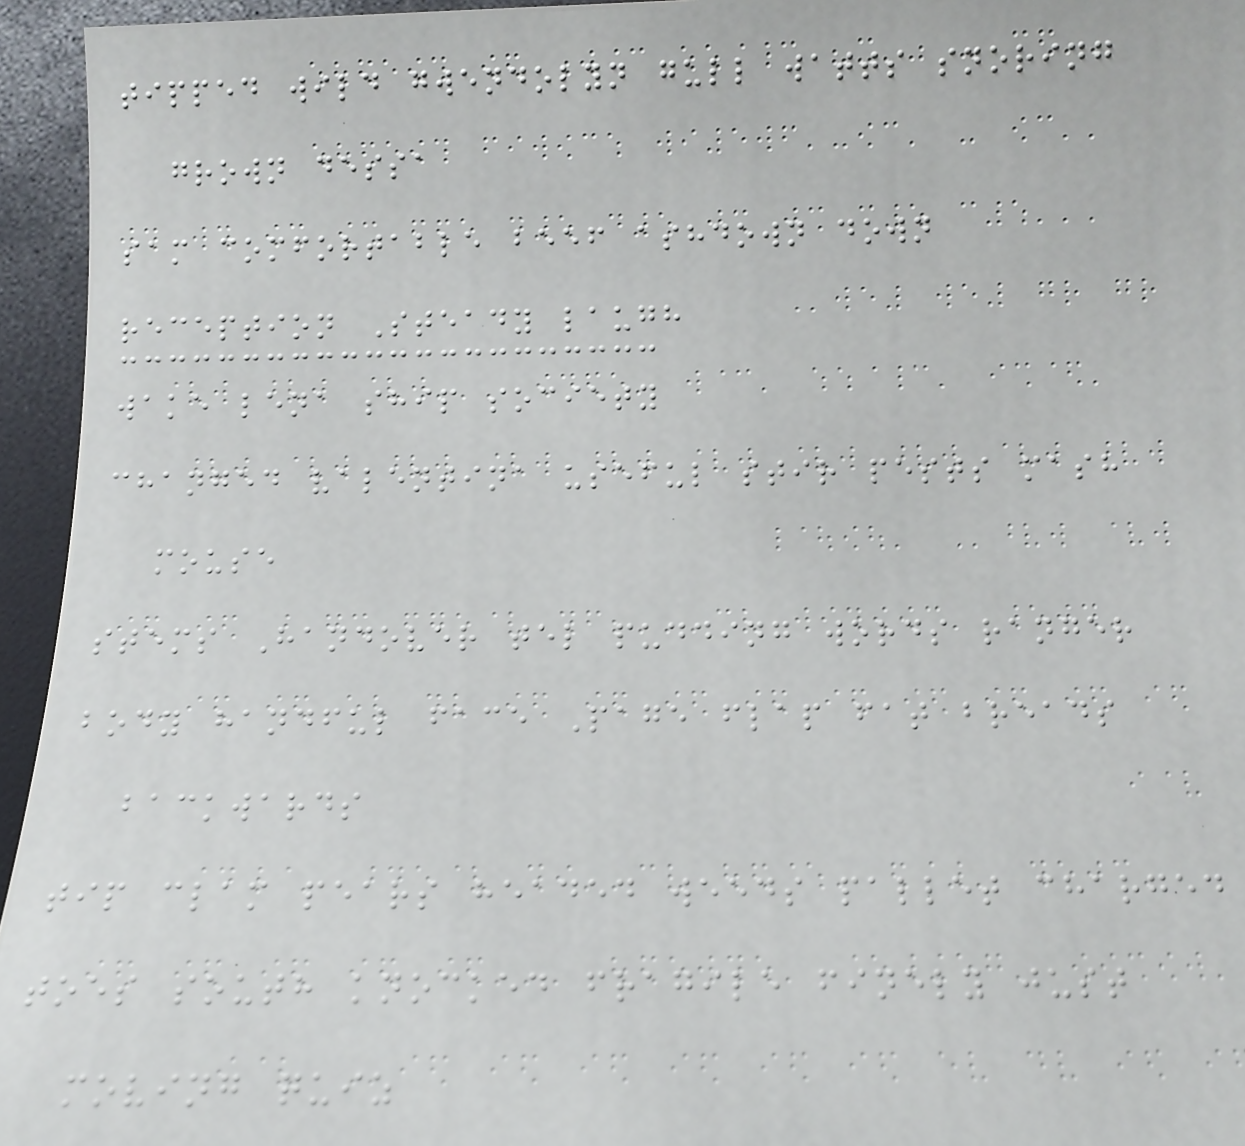tipped wild gwendolyn gull watts snoring
grown dessa
sam comfortable beef ashdown down
reception Steady laugh
wake lena ship society
changed valentina useful stir pests mash
mouse
stems Handover tel pudding words ranger
body handful face Page flap fat breads
backwards
tip clam pears headed weeds pallet charged
toes south knocked fragile finely just
moving quiz
